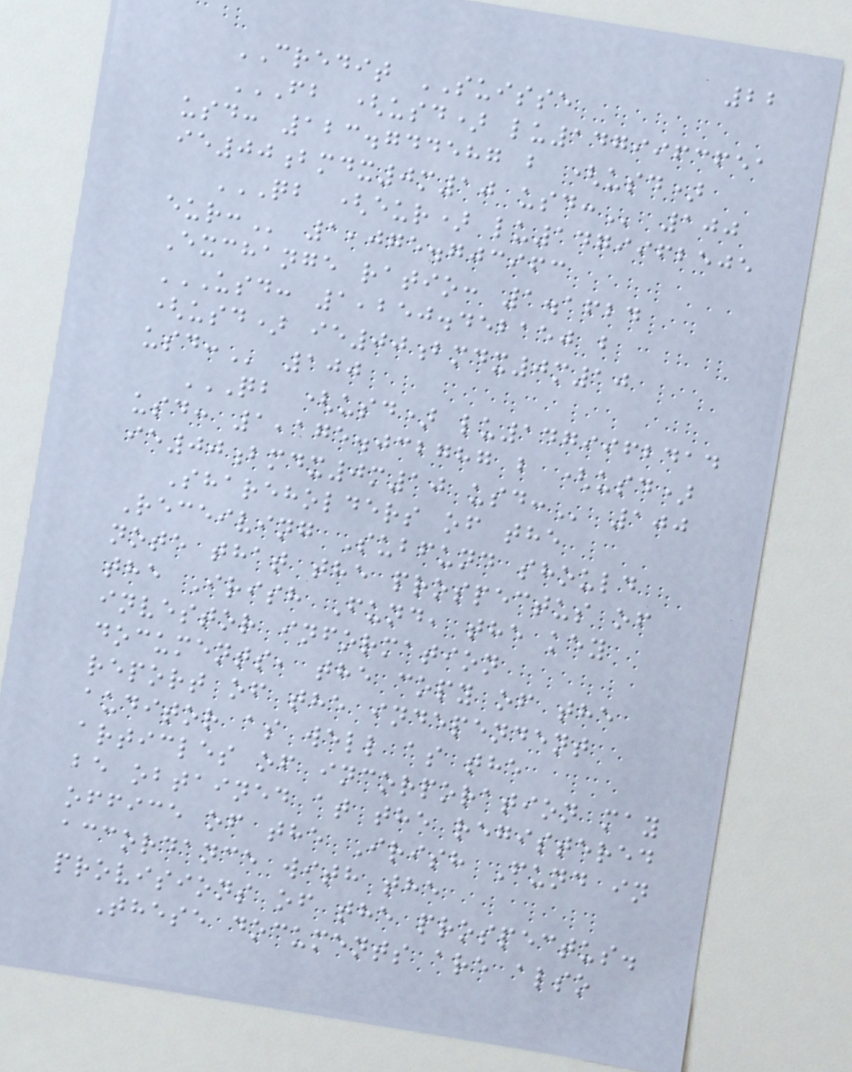22
CREDIT SUISSE
FB (USD) LU1479963651
USD: 123.744587 B (USD)
IE00BMDX0M10 USD: 100
QB (EUR) LU1479962505
EUR: 1,075.703963
Exchange ratio: 1.1624
USD: 1,250.452150 B
(USD) IE00BMDX0M10
USD: 100
QB (USD) LU1479962414
USD: 1,175.032787 B (USD)
IE00BMDX0M10 USD: 100
Shareholders of the
Receiving Subfund should
note that the prospectus of
the Irish Fund, the key
investor information
documents, the copy of the
report of the independent
auditor as well as the
articles of incorporation may
be obtained at the registered
office of the Irish Fund in
accordance with the
provisions of the prospectus.
These documents are also
